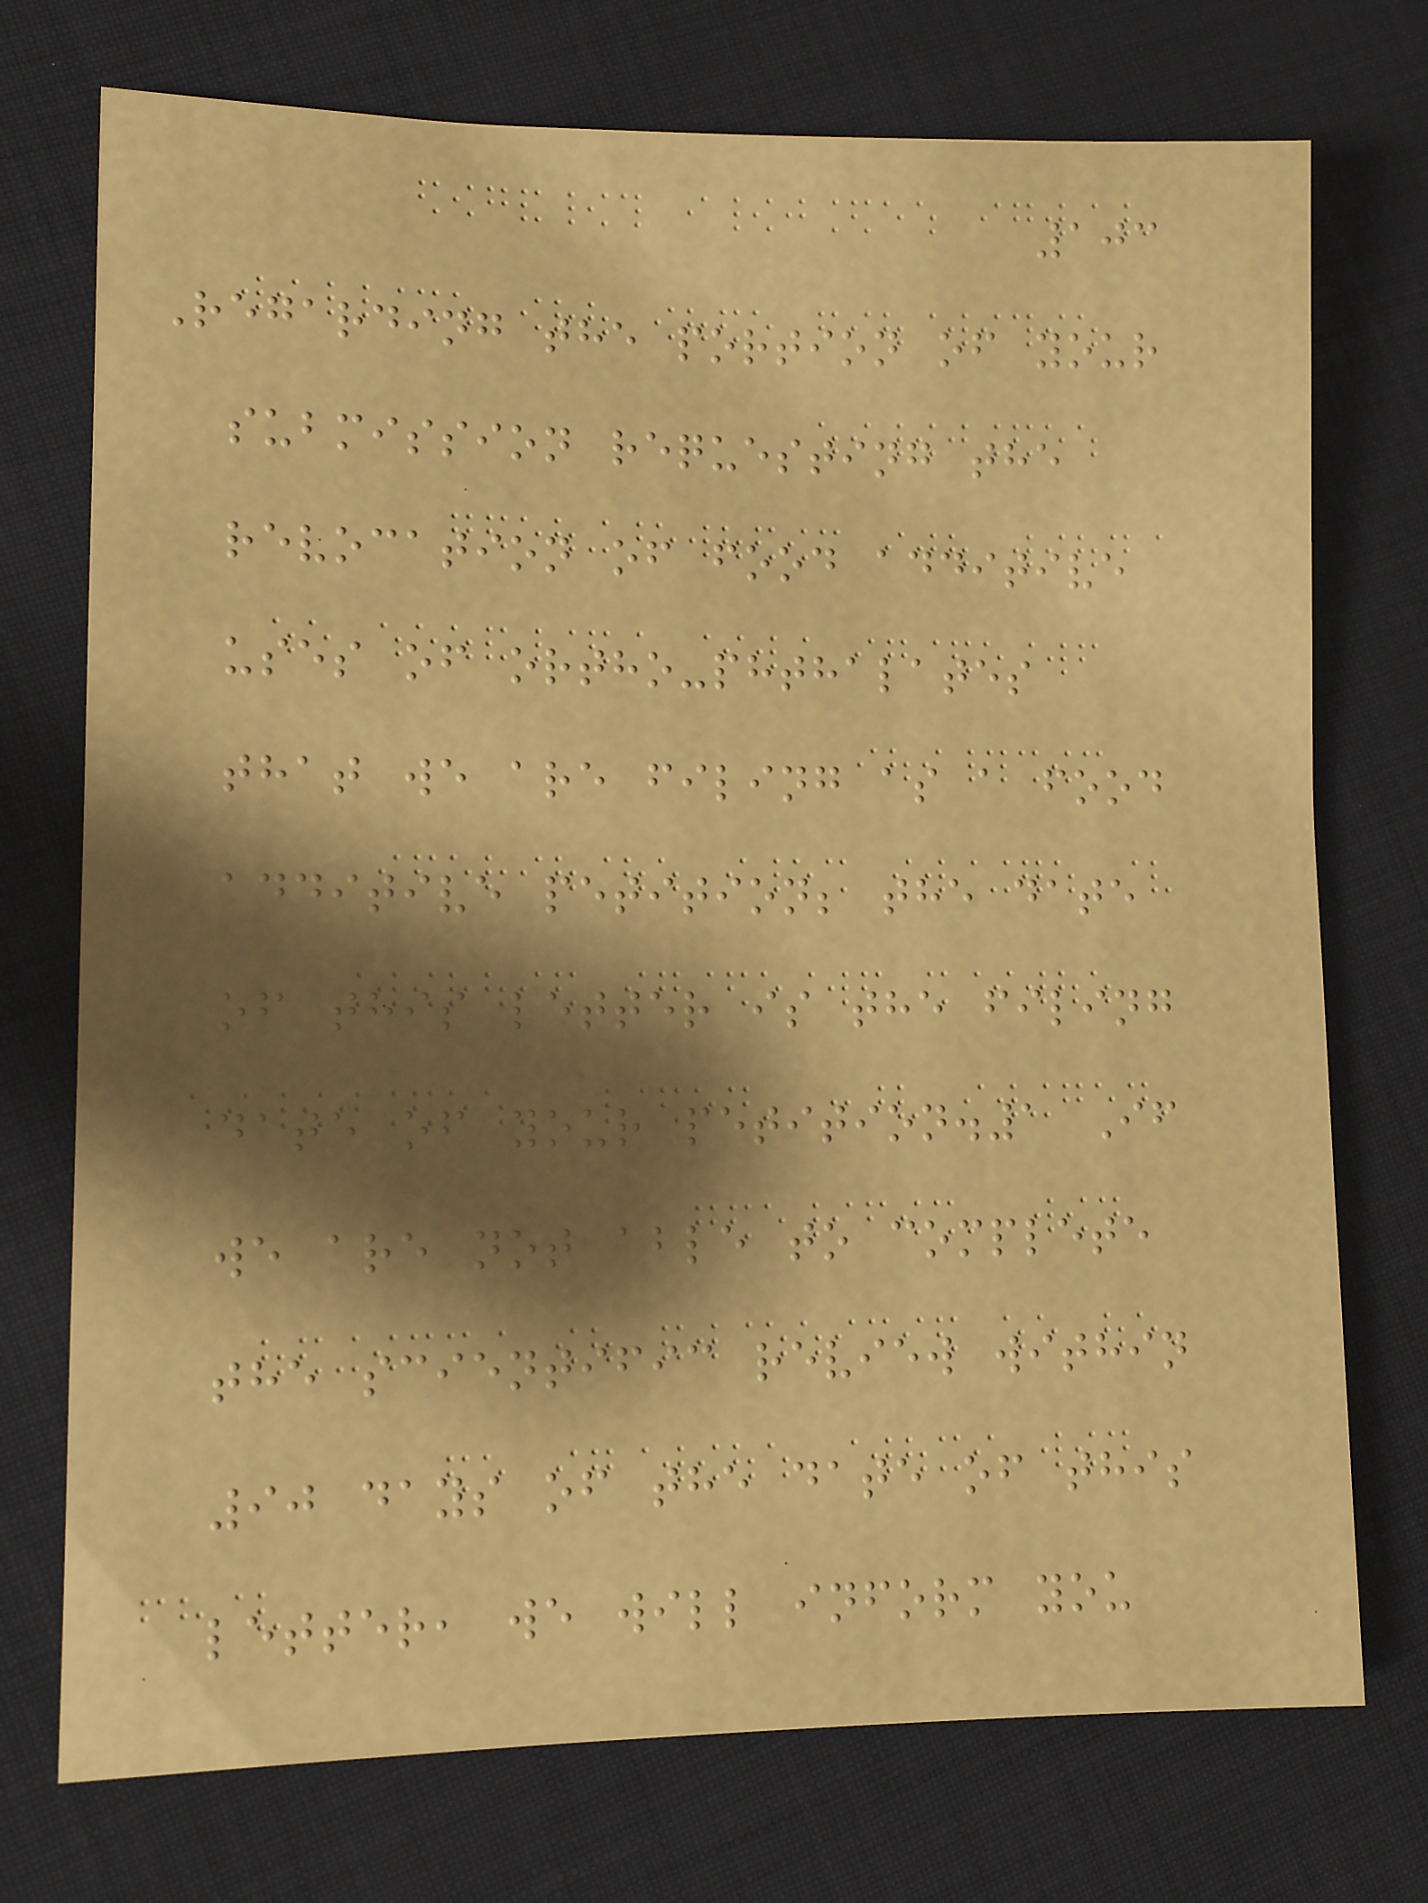103
Regarding the portion of your
submission requesting the
revocation of food additive
uses of ortho-phthalates
that we are filing as a food
additive petition; the date
of this letter is the filing
date of your petition.1 If
we are not able to complete
the scientific review within
90 days of the date of this
letter, we will inform you
